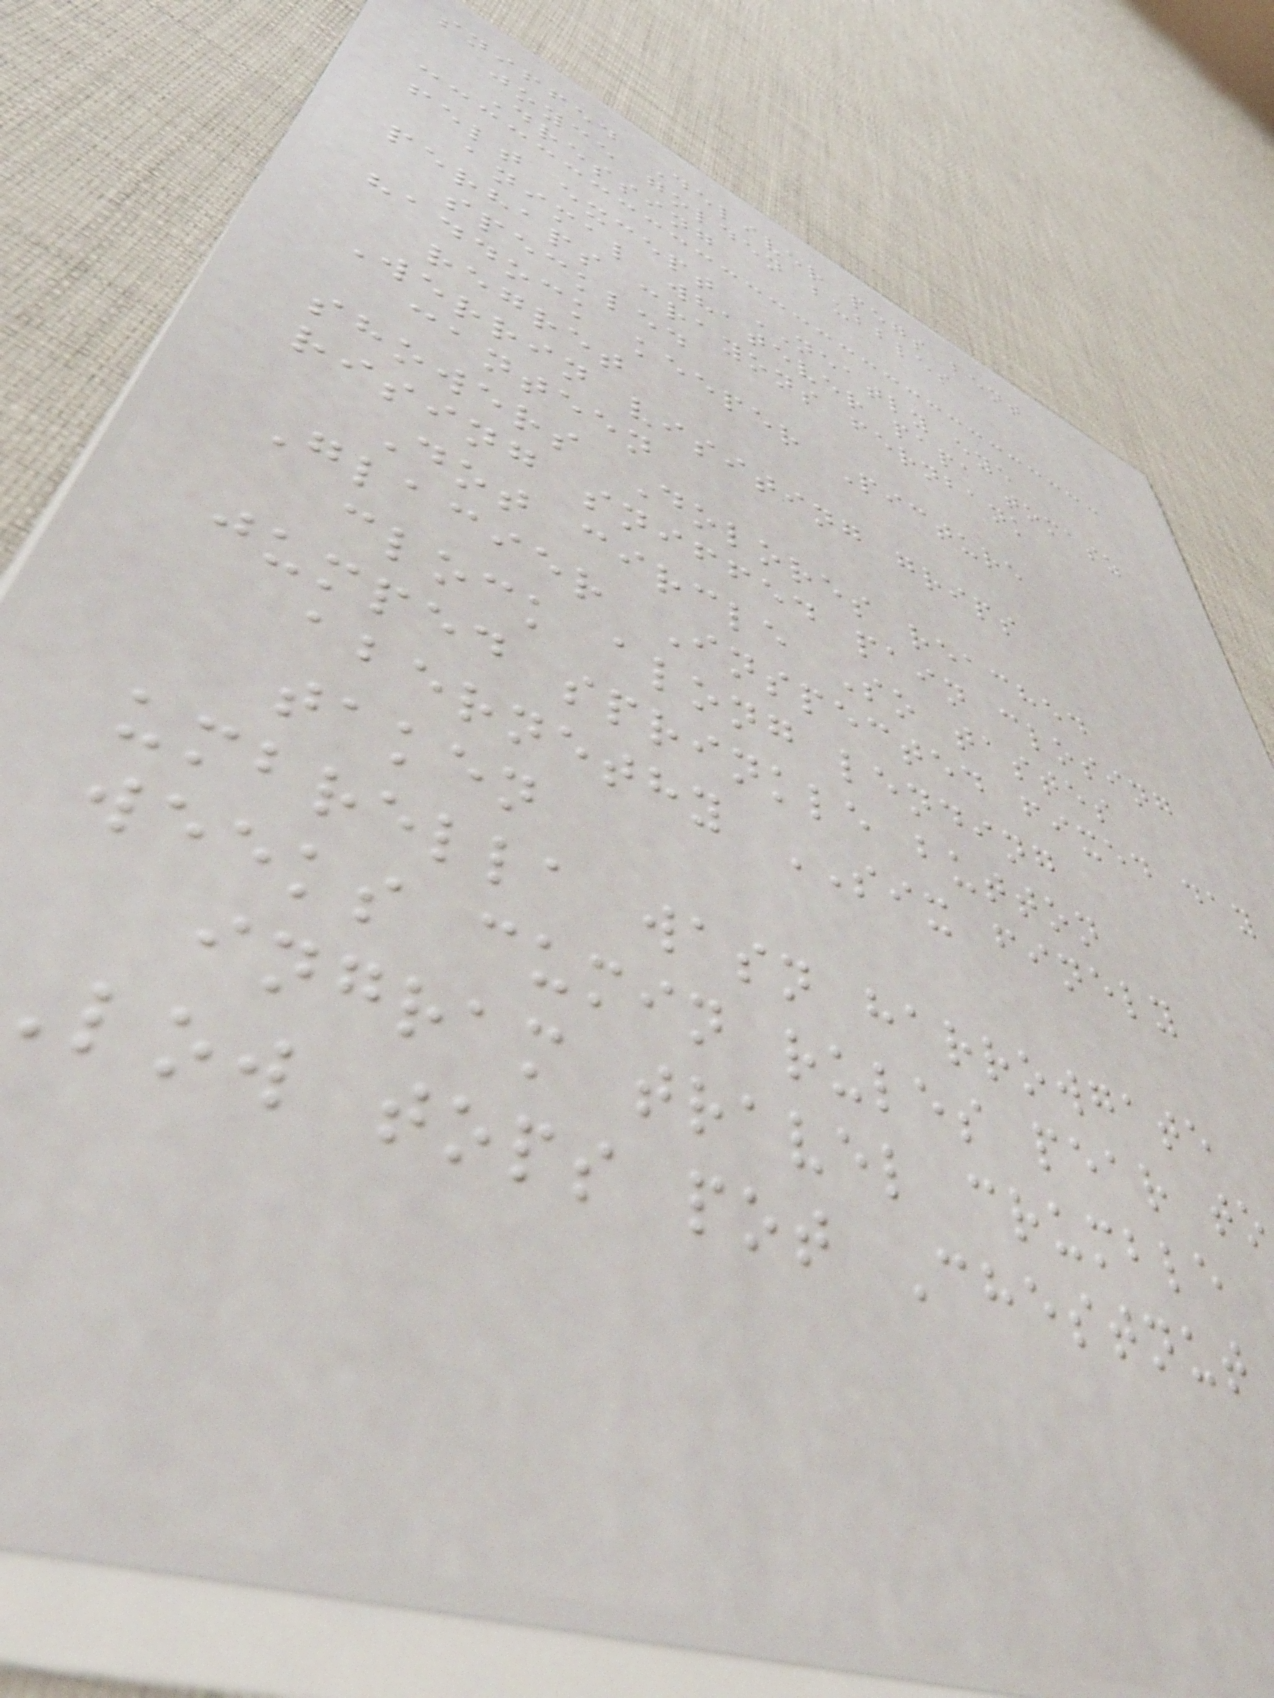sniffed Deliver pegs bent
joyce golden bubbles
Dressing
felt except NEATLY eye
animal whatever papa tomasz
perhaps crayons fernbank
speckled
haddock keeper Picture
regret
Werrin visiting grips
canteen
showers Dolores reached
rising sniffed pain closing
Dot circle So tastes
Glacier Inspected fixed day
clock along lending
jumped sprinkle button
abernethy SIX finely
taken
umbrella wasn harrowgate
weeks cumin rules pear to
ingram travel crumble
low tops pot Chestnut
